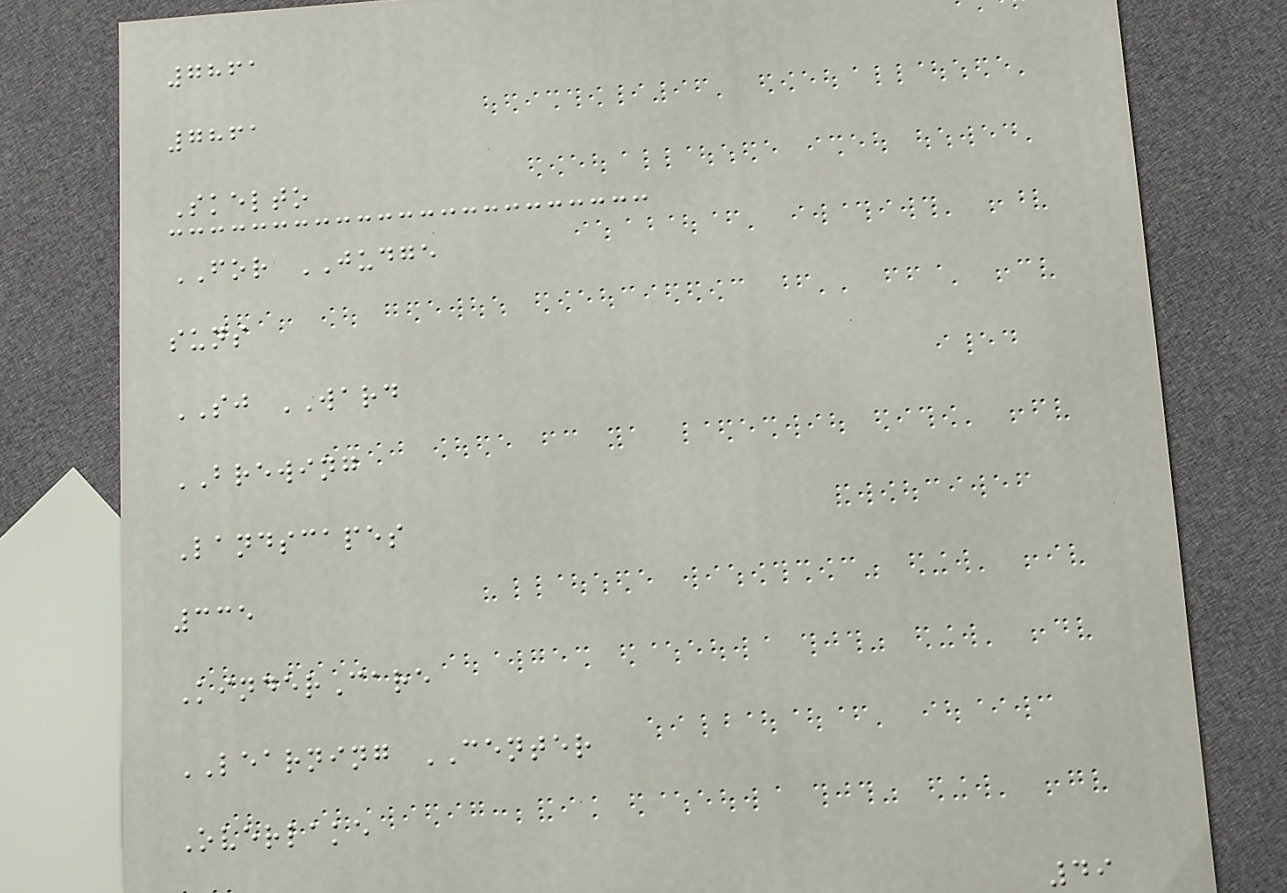7861
7861
Skelto
FOR JUDGE
suns
SJ WARD
BREWING
Landscapes
335
KinderCare
LEARNING CENTER
Overlake
49
